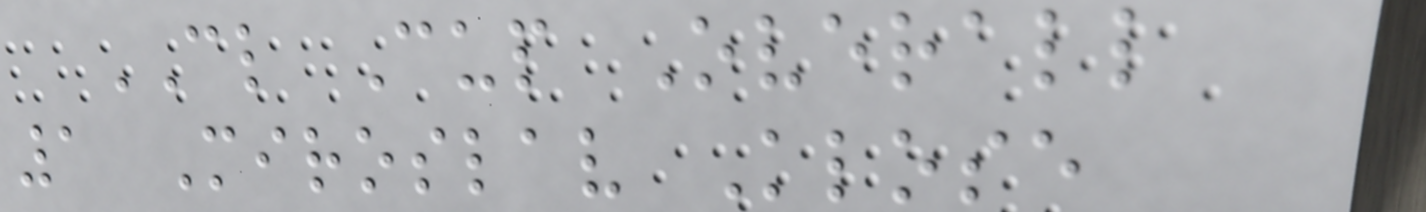CL Cup Overall
1 Miroslav Klose
